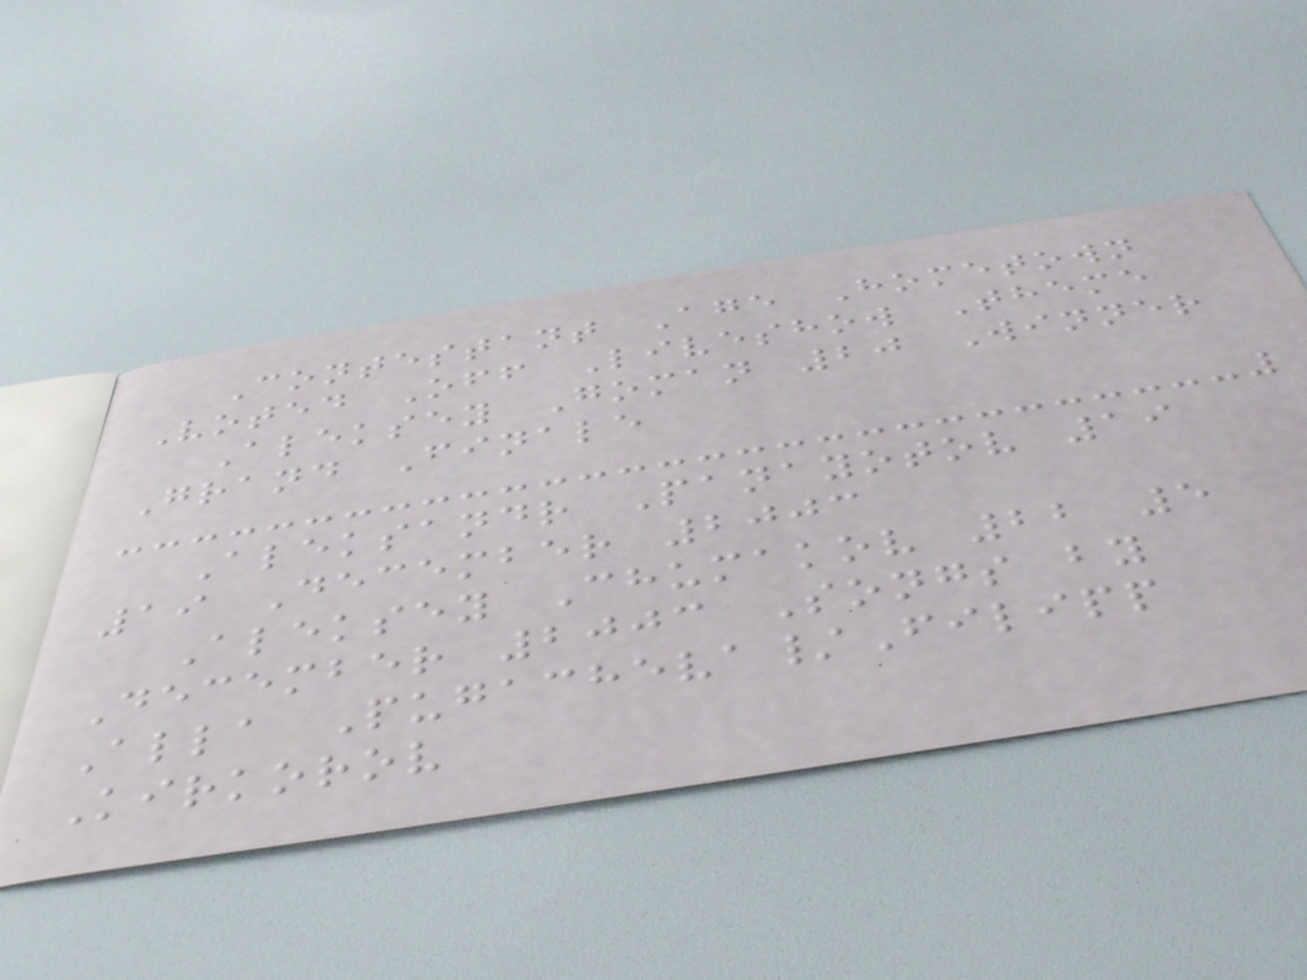Contestant Age Hometown
Voted Off Liveshow Theme
Aleksey Goman 20 Winner
Grand Finale
Aleksandr Panayotov 19
19 December 2003
Aleksey Chumakov 22 5
December 2003 Songs by
Alla Pugacheva/Filipp
Kirkorov
